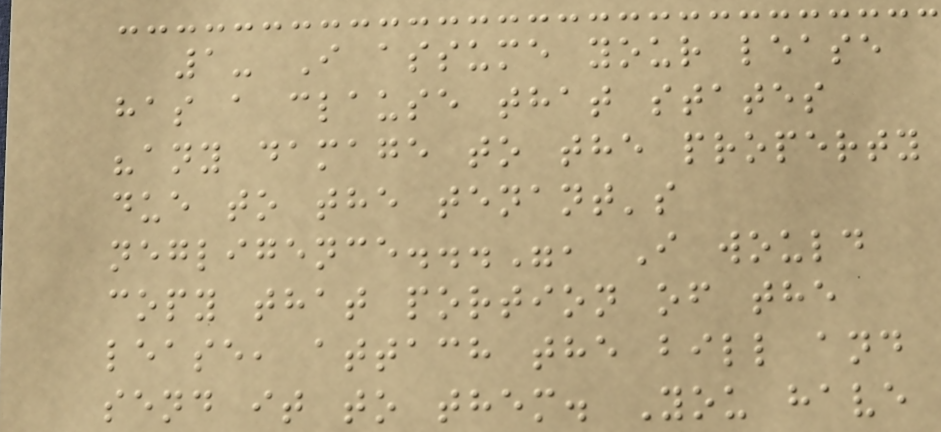1- I assume your lease
has a clause that states
"any damage to the property
due to the tenant's
negligence...", I would
copy that portion of the
lease, attach the bill and
send it to them. You have
